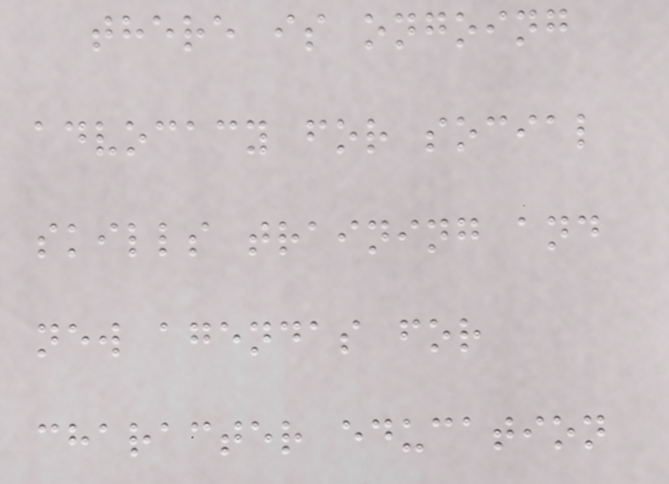there is ongoing
advocacy for social
skills training and
new agendas for
character education
